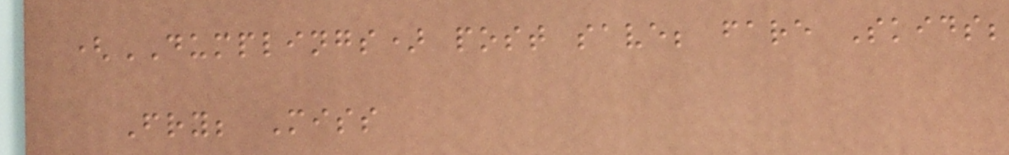(DUMPLINGS) post save; fare Skids;
Fry; Miss
